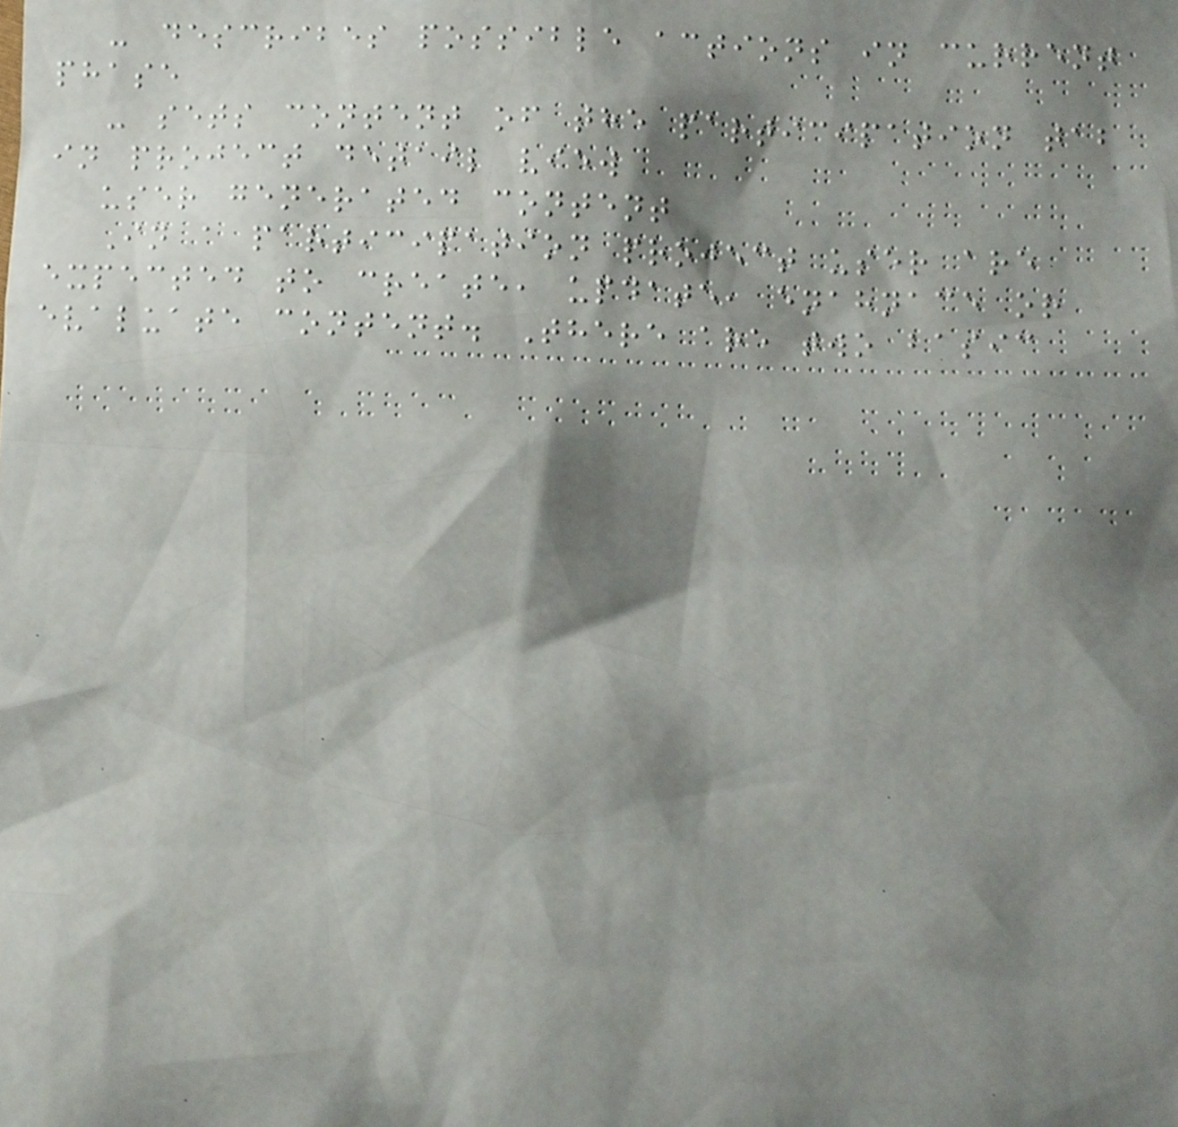- describes possible actions in current
phase
- sets content of the participation tab
in project detail view
user generated content
In a participation project user are
expected to create, update, enahnace or
evaluate content. There are two basic
